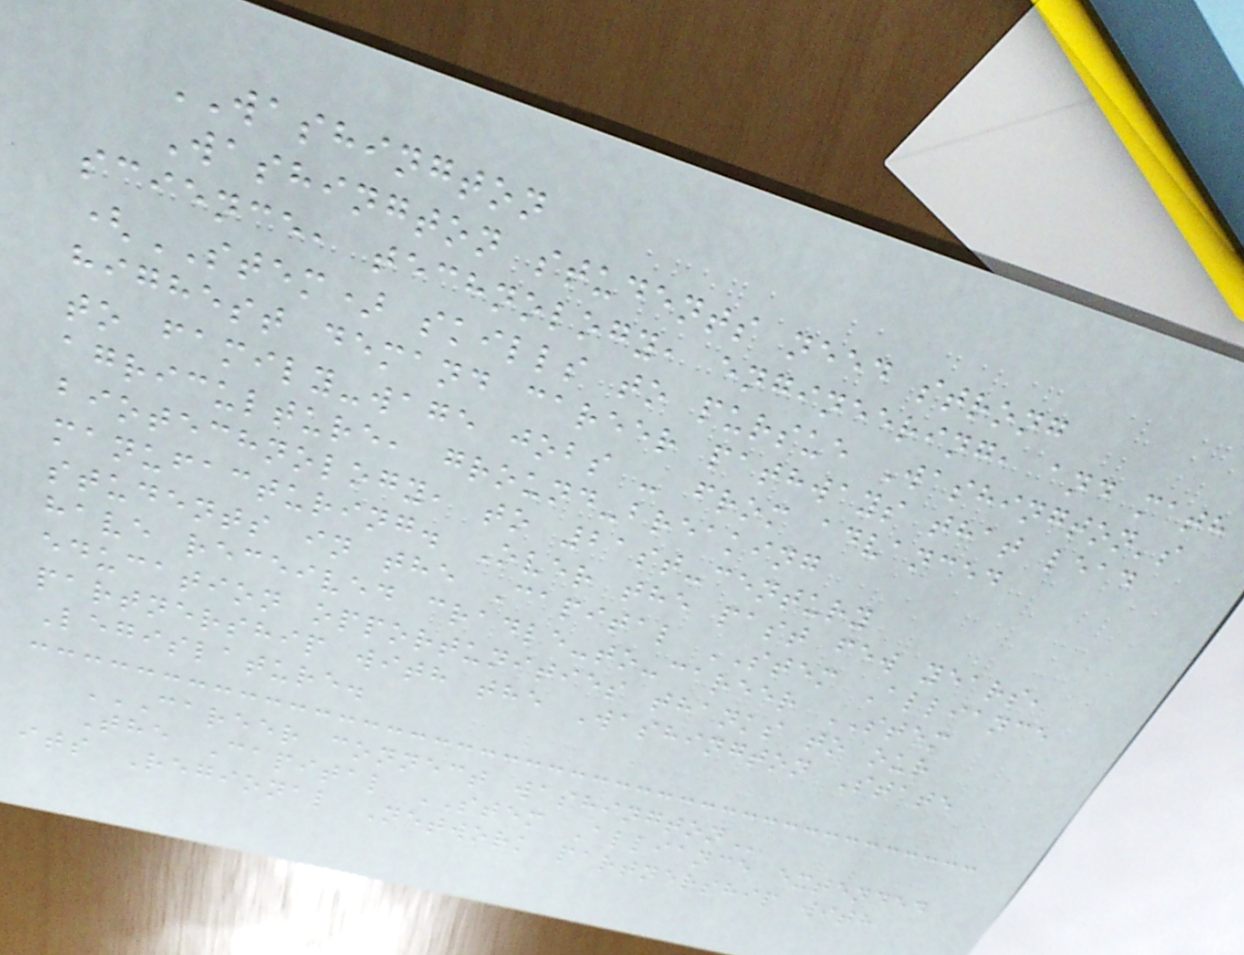WASHINGTON
Washington students need strong
science, technology, engineering, and math
(STEM) skills to pursue Washington's
highest demand career pathways that lead
to family-wage jobs - from advanced
agriculture, ground-breaking
biotechnology, to 21st-century
manufacturing. Over the past few years,
students in the Capital STEM Alliance
have received cradle-to-career STEM
education opportunities thanks to our
partnership with the Washington State
Legislature.
CAREER CONNECT WASHINGTON
The Capital STEM Alliance extended
its Regional Network partnership with
